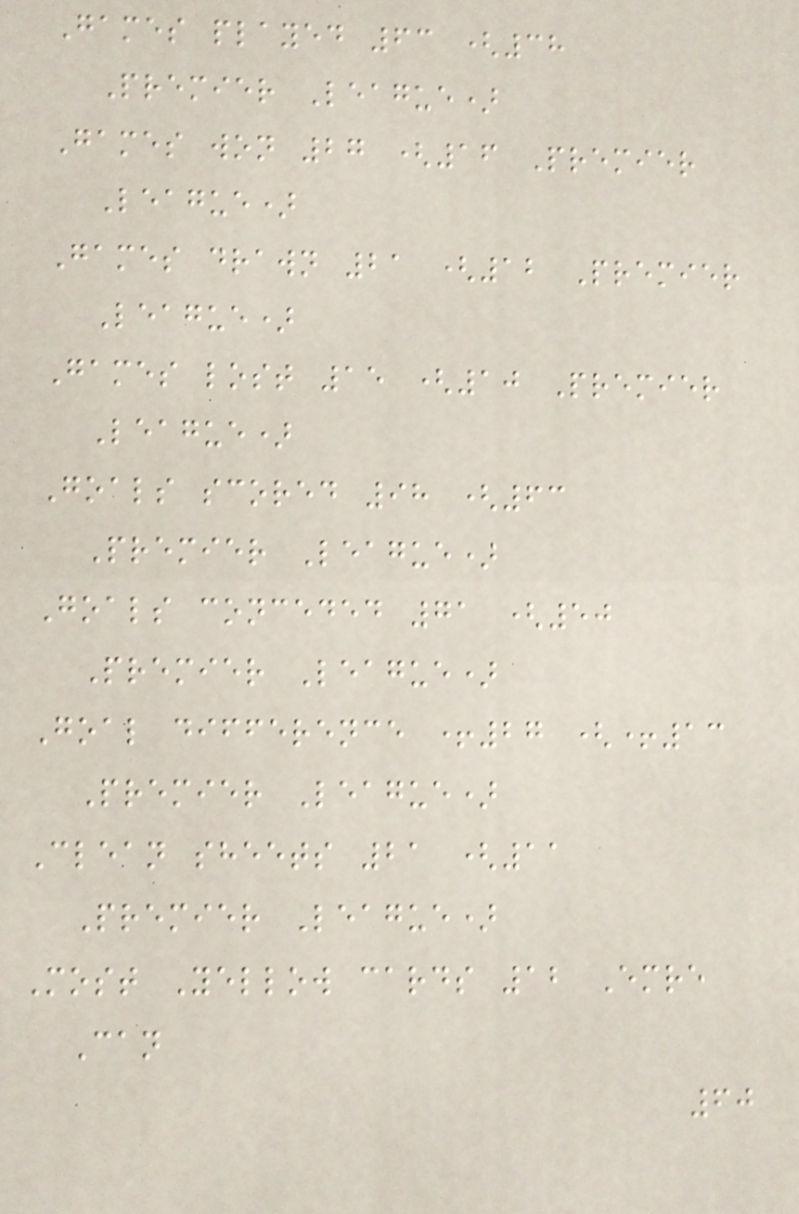Games played 63 (38
Premier League)
Games won 27 (16 Premier
League)
Games drawn 21 (12 Premier
League)
Games lost 15 (10 Premier
League)
Goals scored 98 (63
Premier League)
Goals conceded 71 (50
Premier League)
Goal difference +27 (+13
Premier League)
Clean sheets 21 (11
Premier League)
Most Yellow cards 12 Emre
Can
60
